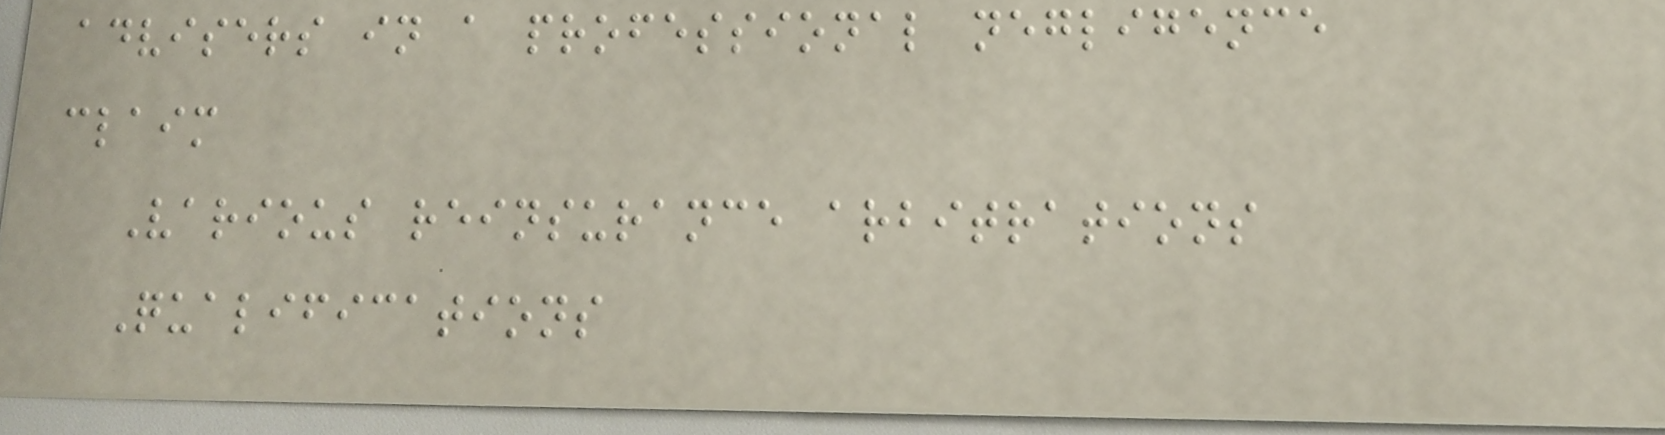advisers in a professional negligence
claim
Various reinsurance arbitrations
Qualifications
